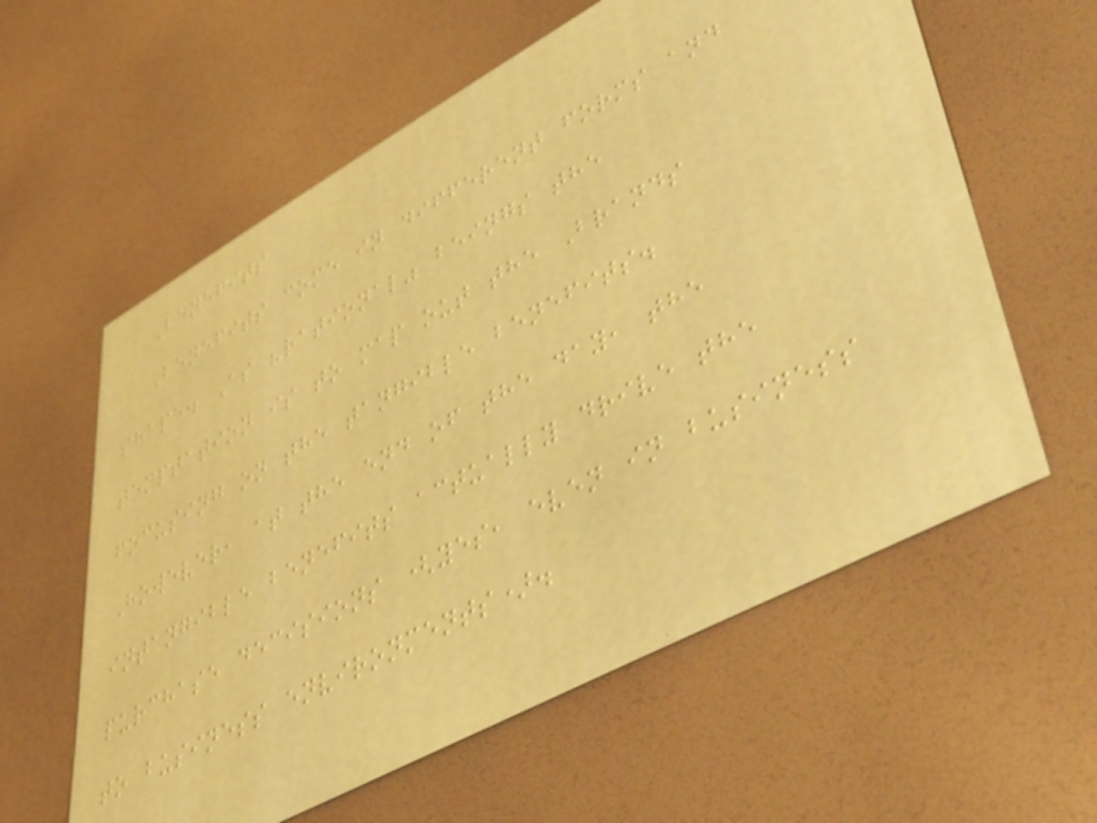Benefits
Benefits come in different forms and
shape. As "rational" beings the
temptation is to map out the Brands
focusing on the tangible benefits.
However, at the end of the day, the
intangible benefits actually drive the
purchase decisions (yes, even in business
to business environments).
